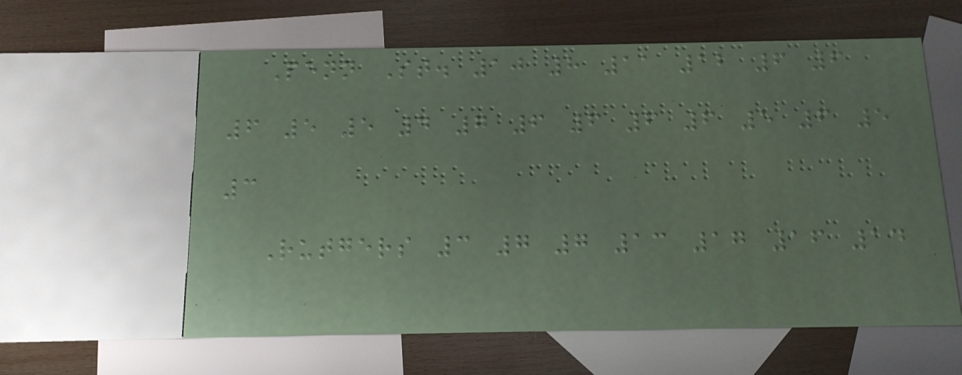Penn St. 10 8 11 12 6 6
6 5 5 4 7 6 6 6 6 5 6 5
3
Rutgers 3 7 7 13 17 16 14
